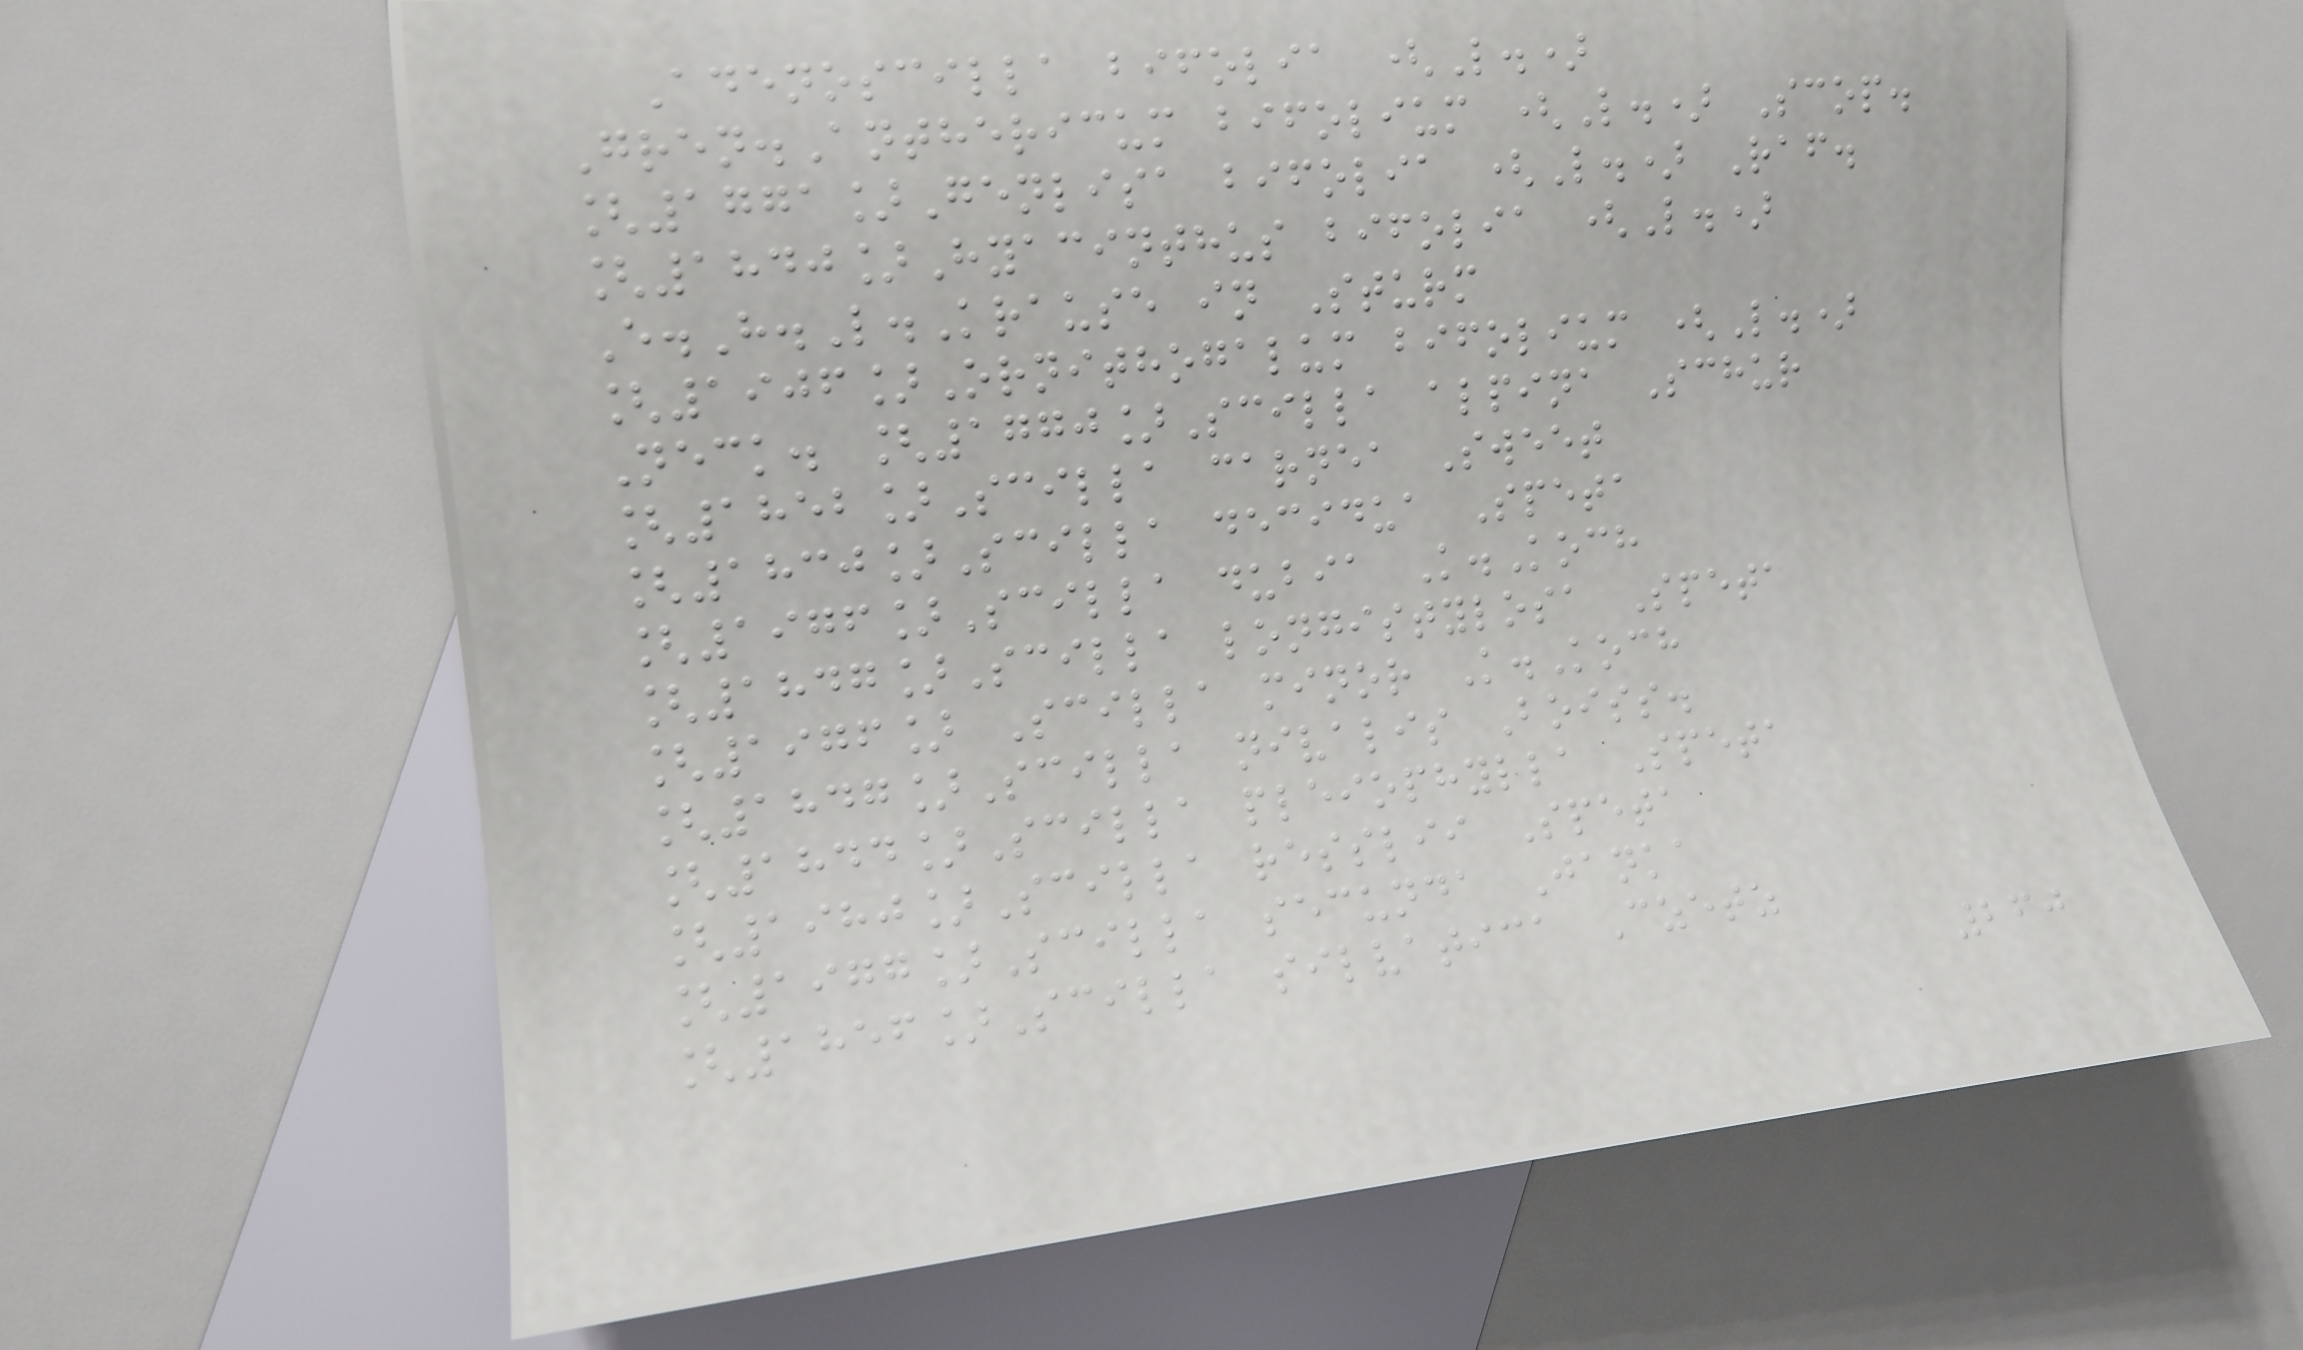Adenoscilla bifolia (L.)
Gren.Anthericum bifolium (L.) Scop.
[1771]Genlisa bifolia (L.) Raf.
[1840]Hyacinthus bifolia (L.)
E.H.L.Krause in Sturm
[1906]Ornithogalum bifolium (L.)
Neck. [1770]Scilla alpina Schur
[1852]Scilla carnea Sweet
[1830]Scilla decidua Speta
[1976]Scilla dubia K.Koch
[1847]Scilla longistylosa Speta
[1976] Scilla minor K.Koch
[1847]Scilla nivalis Boiss.
[1844]Scilla pleiophylla Speta
[1980]Scilla resslii Speta
[1977]Scilla secunda Janka
[1856]Scilla silvatica Czetz
260
